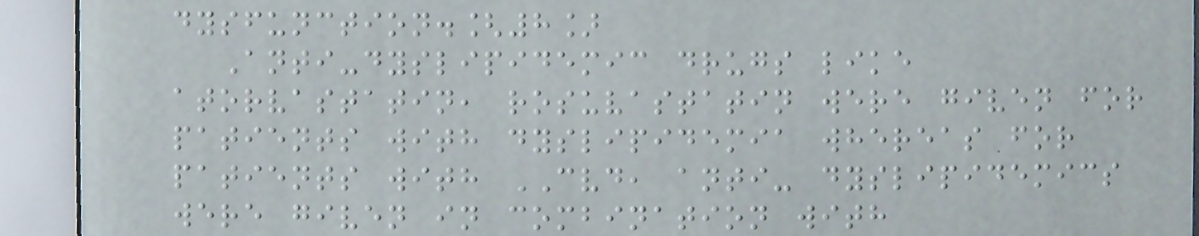dysfunction.[8]
Anti-dyslipidemic drugs like
atorvastatin, rosuvastatin were given for
patients with dyslipidemia whereas for
patients with CVD, anti- dyslipidemics
were given in combination with
